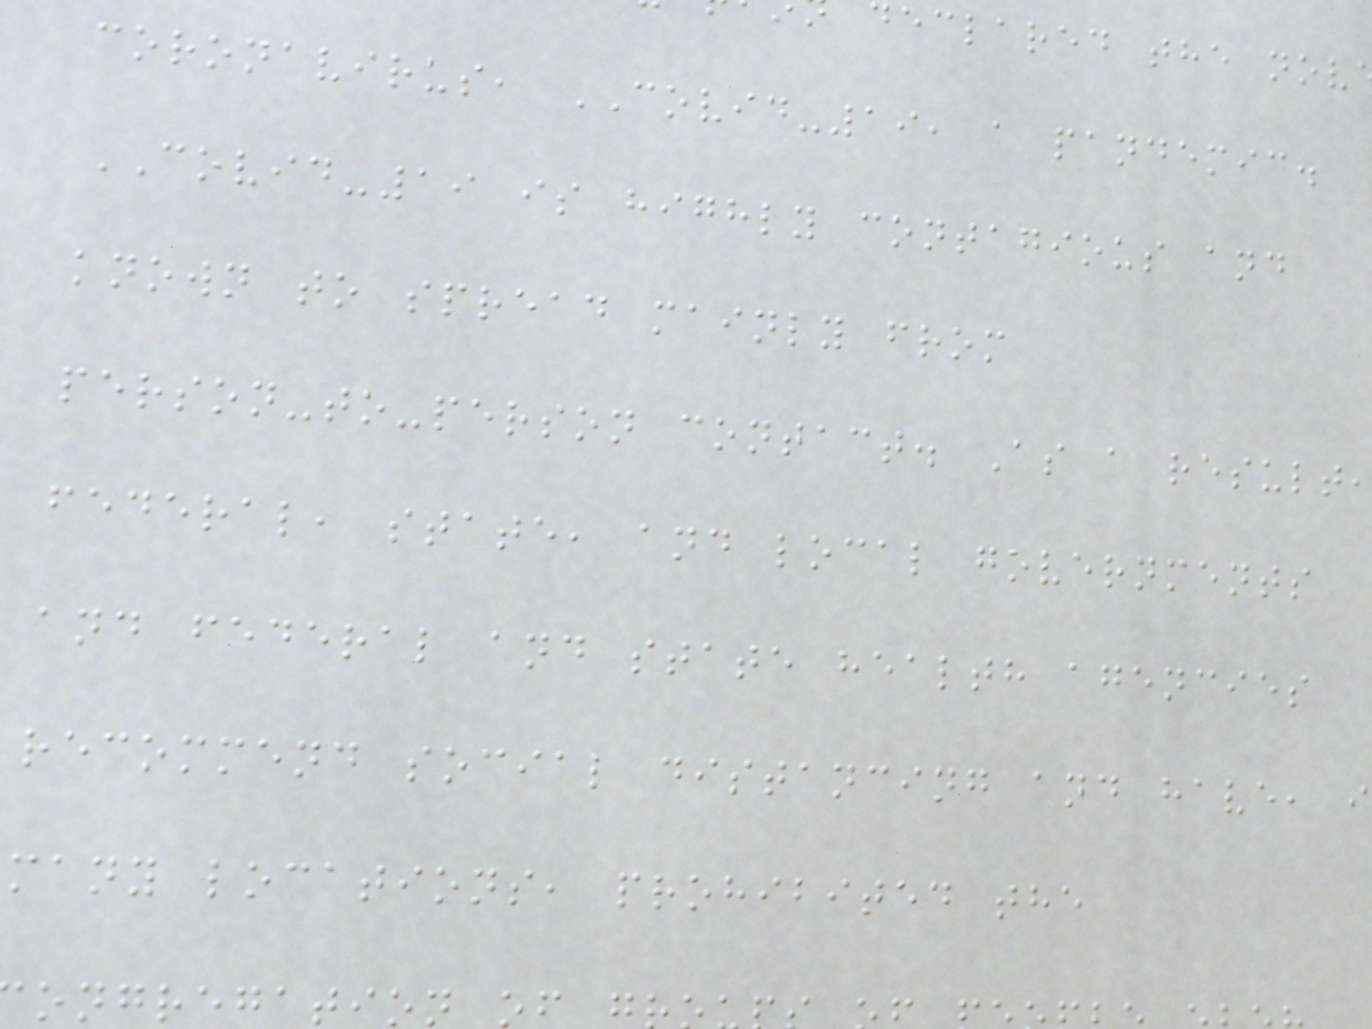declared the nov
coronavirus, COVID-19, a pandemic.
COVID-19 is highly contagious and
known to spread mainly from
person-to-person contact. As a result
federal, state, and local governments
and federal and state health agencies
recommend social distancing and have, i
many locations, prohibited the
ongregation
